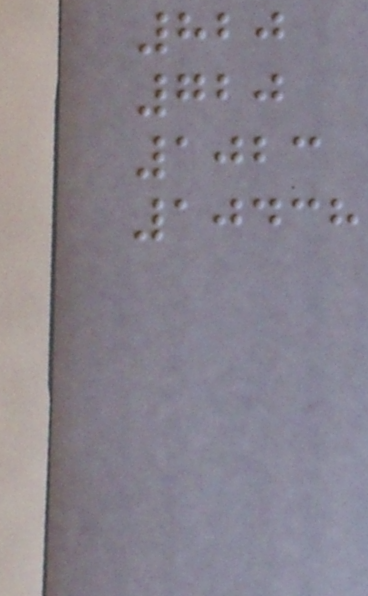820
720
1023
10438
